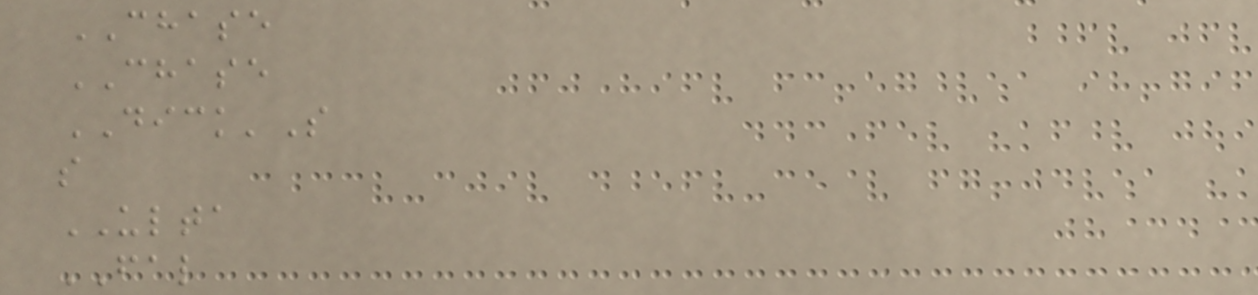CHASE
CHASE
DICK'S
s
ULTA
FAL
